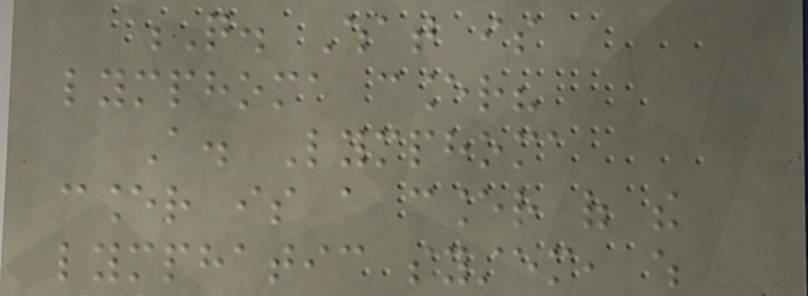Q. What is
lymphoma cancer?
A. Lymphoma
cancer is a cancer of the
lymphatic system, which
